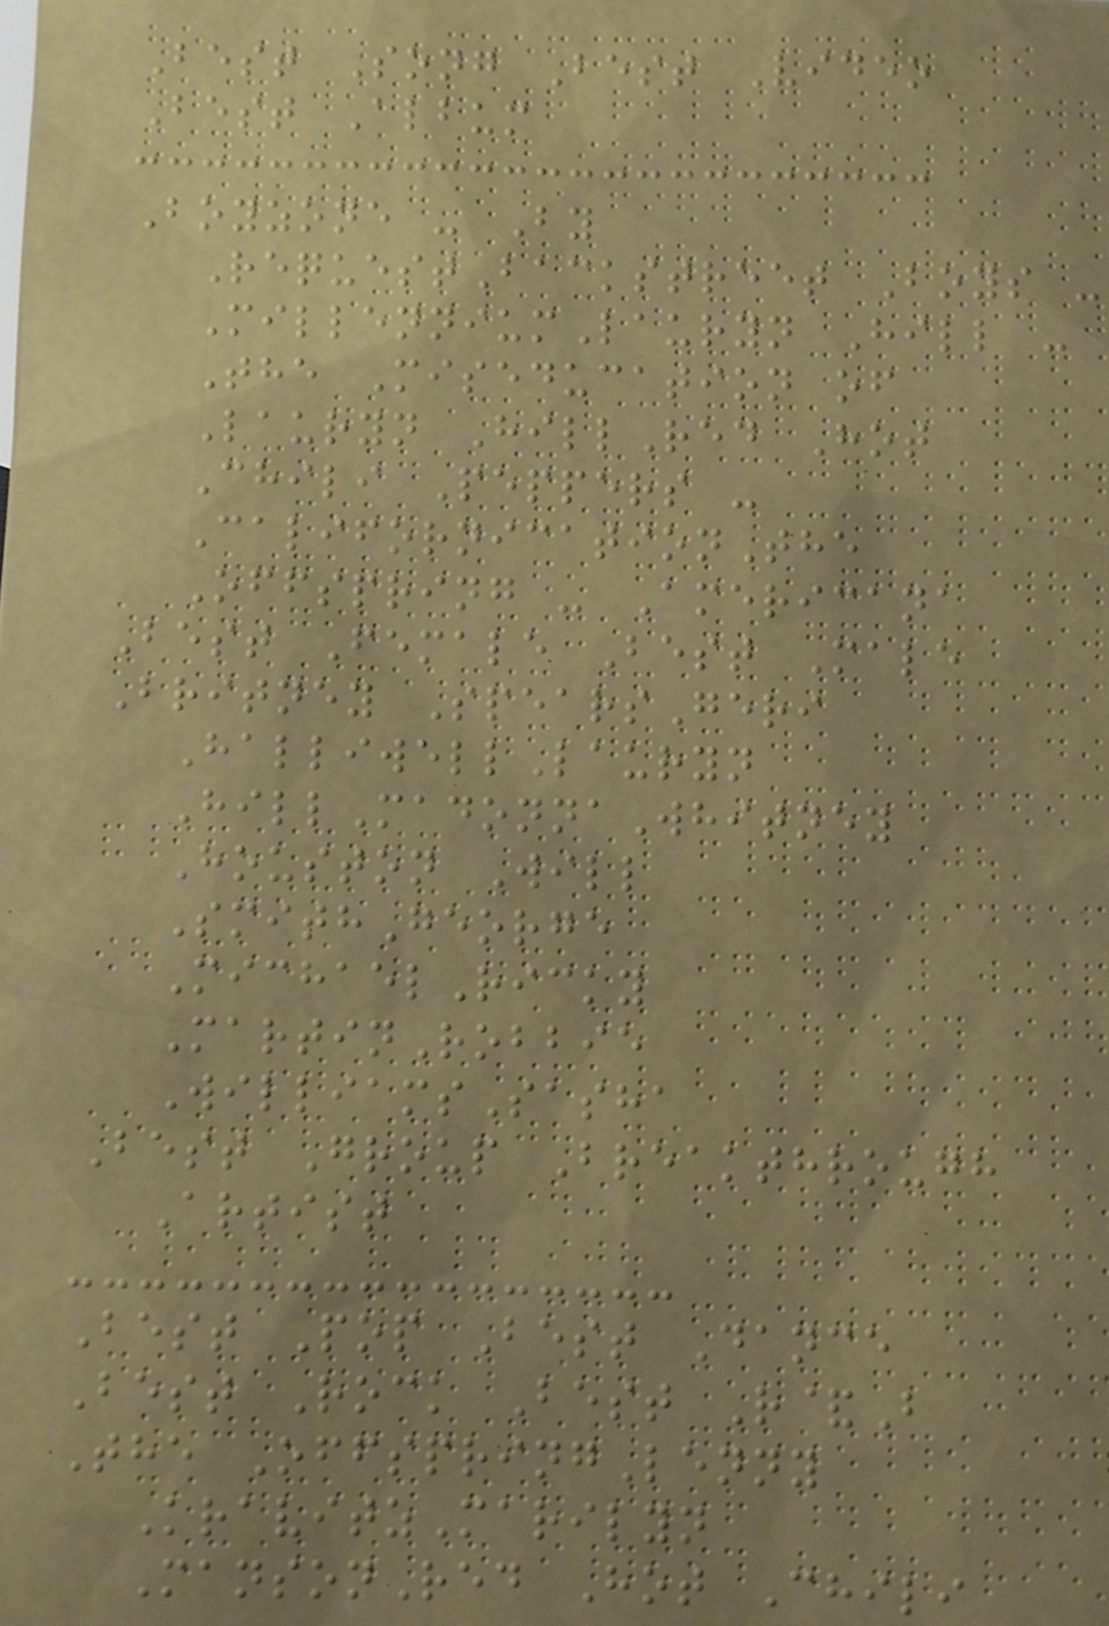Best Song Best Video
Best Album
Boyzone - By
RequestBackstreet Boys -
MillenniumLauryn Hill -
The Miseducation of
Lauryn HillRed Hot
Chili Peppers -
CalifornicationThe
Offspring - Americana
Best Female Best Male
Britney SpearsGeri
HalliwellLauryn
HillMadonnaWhitney
Houston Will
SmithGeorge
MichaelRicky
MartinRobbie
WilliamsSasha
Best Group Breakthrough
Artist
Best Pop Best Dance
Best Rock Best R&B
The OffspringLenny
KravitzMarilyn
MansonRed Hot Chili
